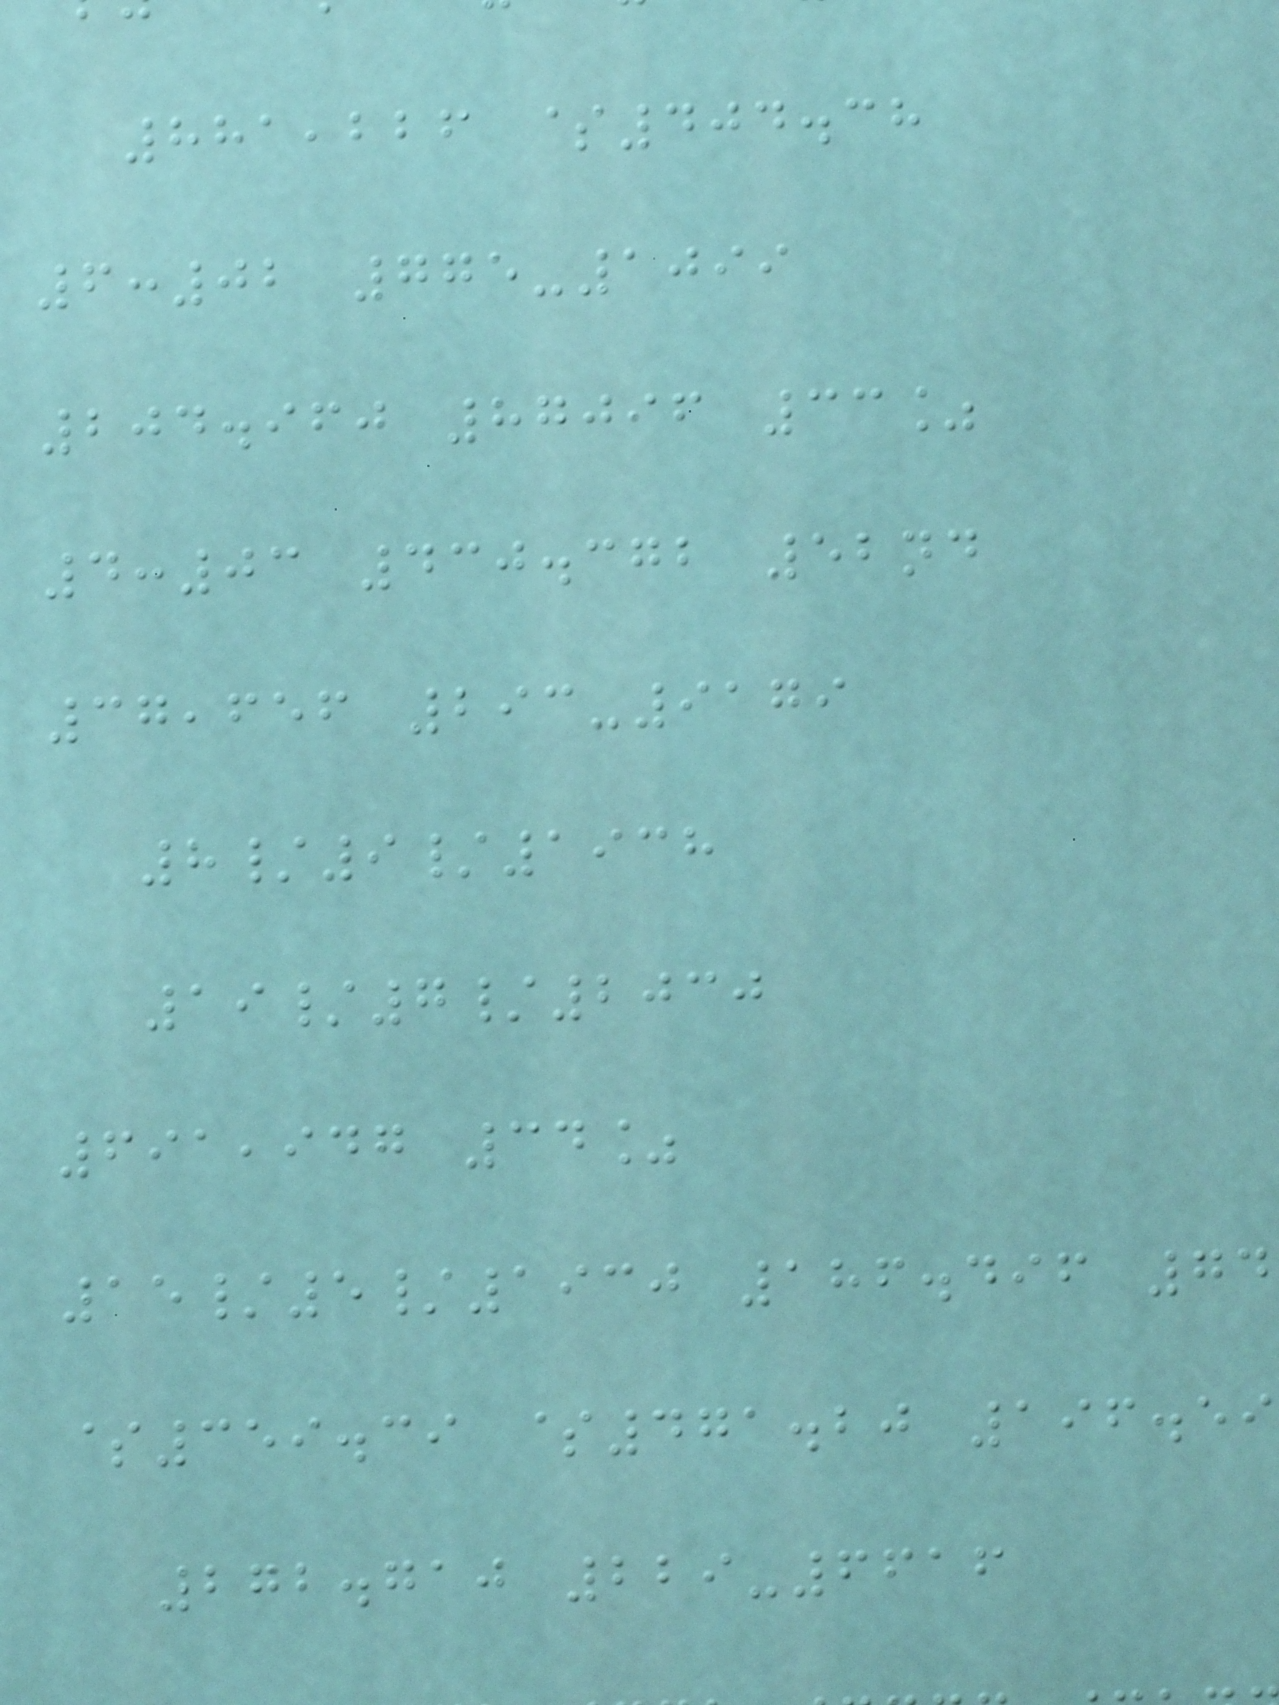881,226 $404.38
6:02 775-1099
204.960 87096 33%
4:03 430.372 52nd
37,656 293-9179
8/9/1938
19/7/2030
691,947 34%
15/5/1930 186.496 74
$359.39 $471.20 196.59
272.710 229-6616
